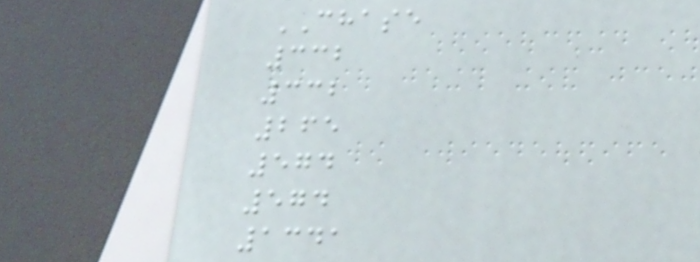CHASE
332
332
265
574
574
1341
